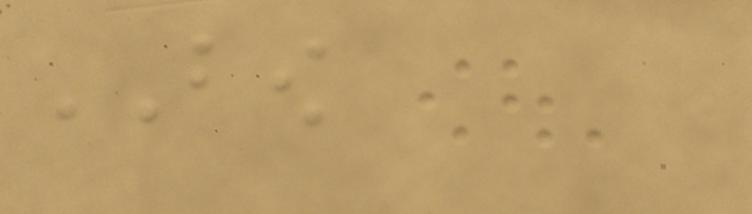BOW
